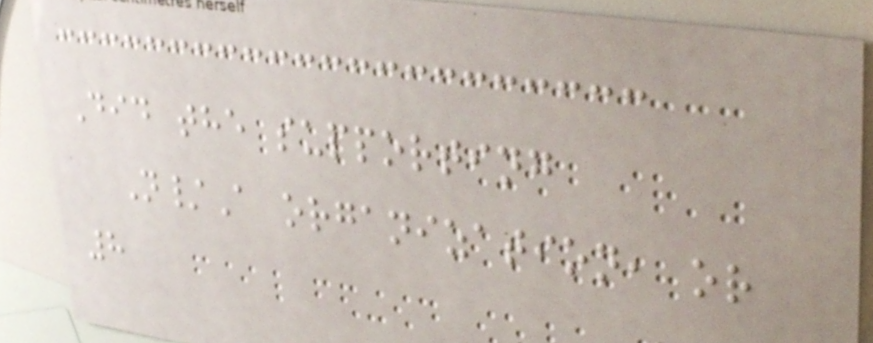Did the supporting
N/A organization, or
8
